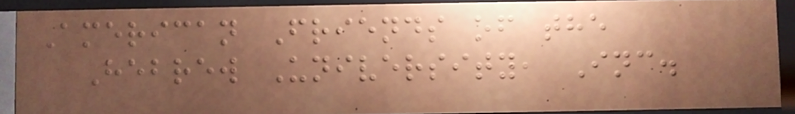American Friends of the
Hebrew University, Inc.
